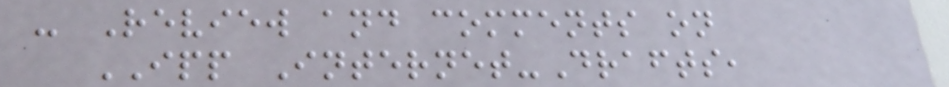- Review and comments on
IPP Internet-Drafts,
